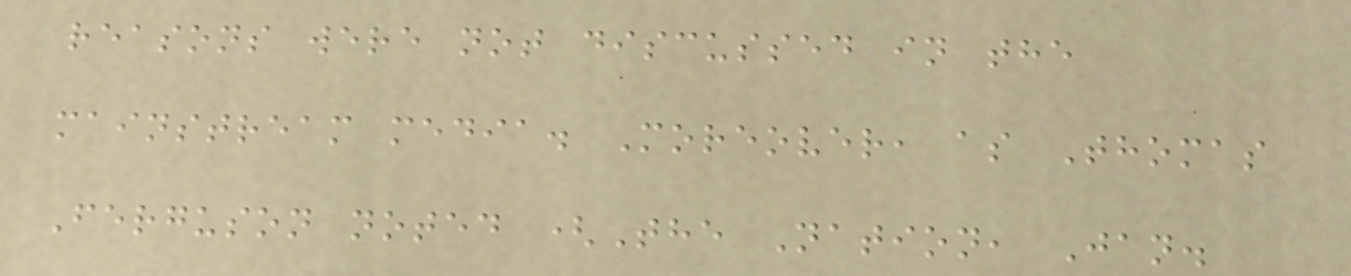reasons were not discussed in the
mainstream media. Moreover, as Thomas
Ferguson noted (The Nation, Jan.
